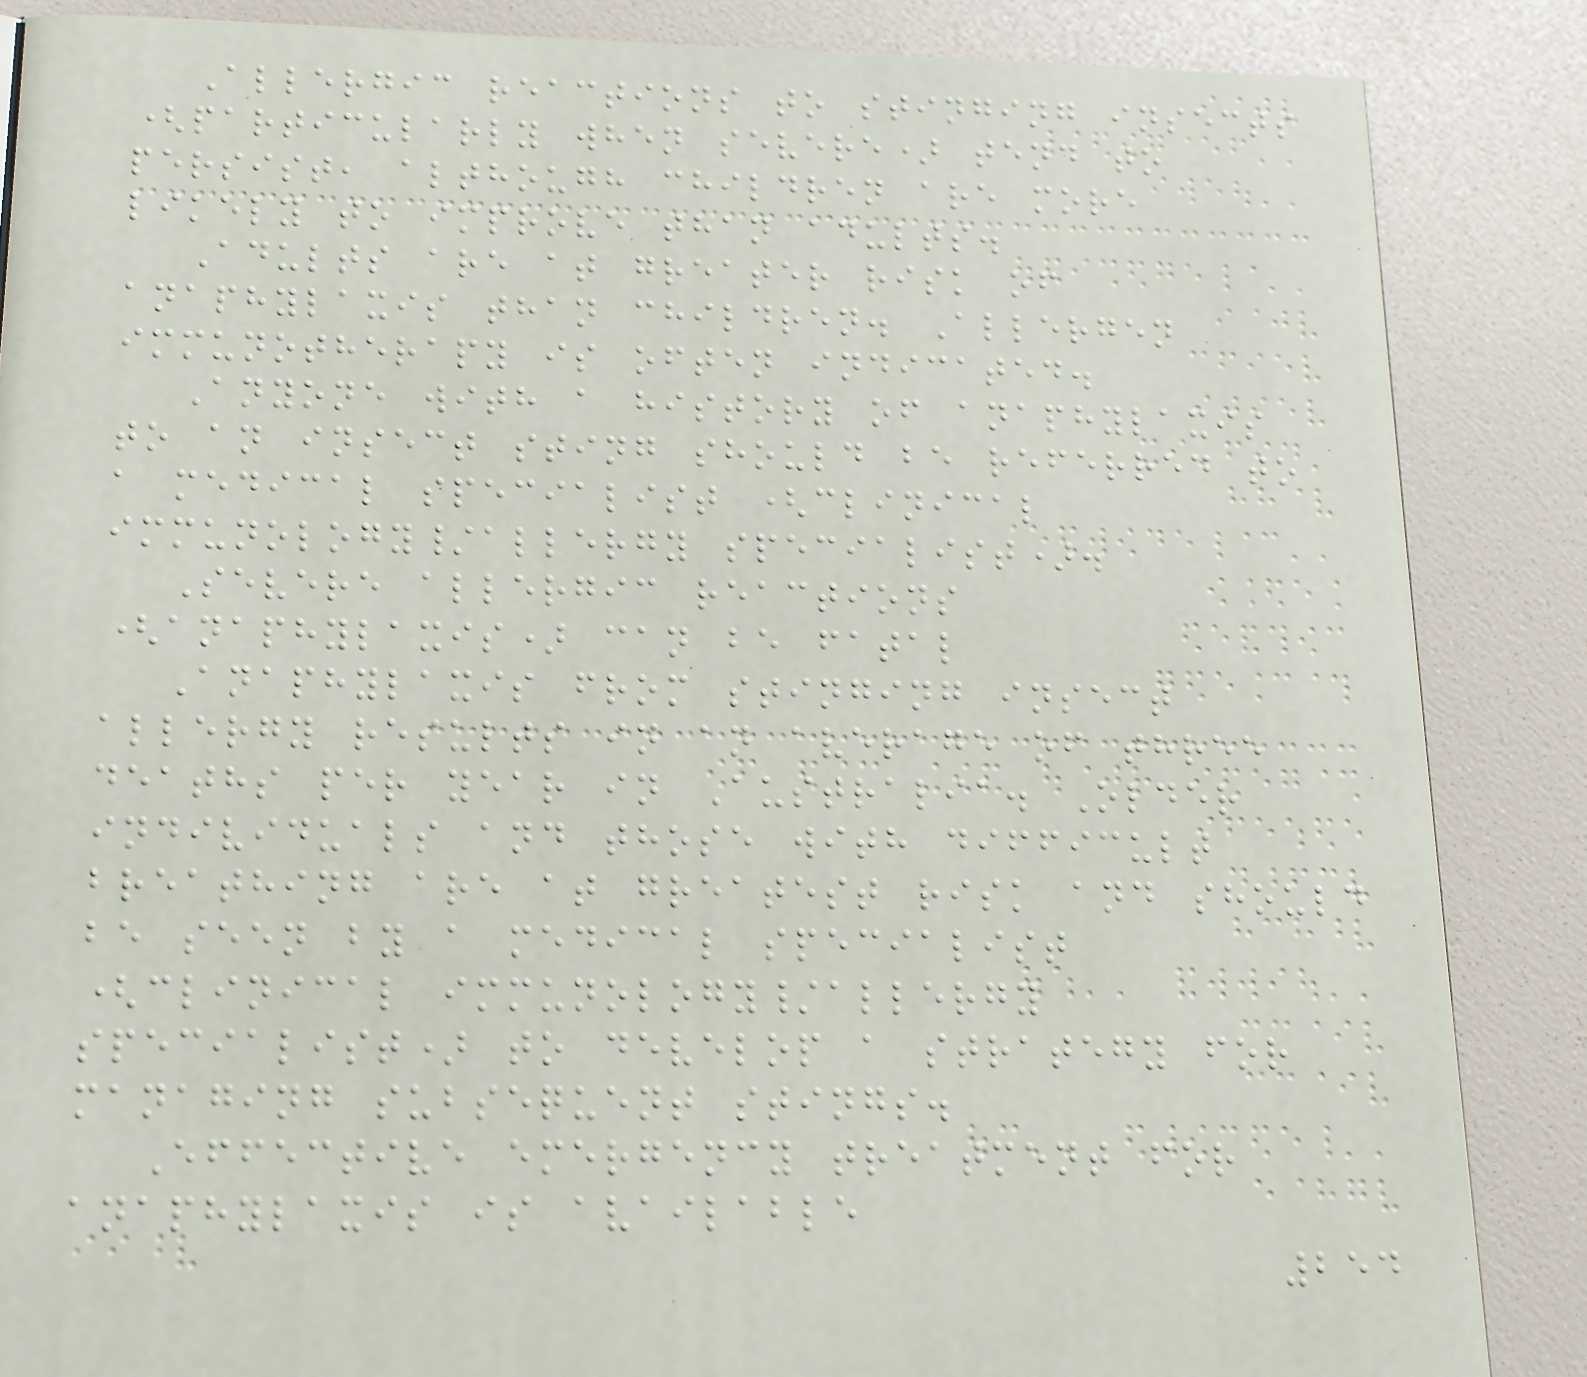Allergic reactions to stinging insects
(particularly when severe) tend to
persist, although children are more
likely to improve than adults.
Adults are at greater risk of
anaphylaxis than children. Allergen
immunotherapy is often indicated.
Anyone with a history of anaphylaxis
to an insect sting should be referred to
a medical specialist (clinical
immunology/allergy specialist).
Severe allergic reactions
(anaphylaxis) can be fatal
Anaphylaxis from stinging insect
allergy results in an average of three
deaths per year in Australia. Older
individuals and those with difficult
breathing are at greatest risk and should
be seen by a medical specialist
(clinical immunology/allergy
specialist) to develop a strategy for
managing subsequent stings.
Effective emergency treatment for
anaphylaxis is available
254
